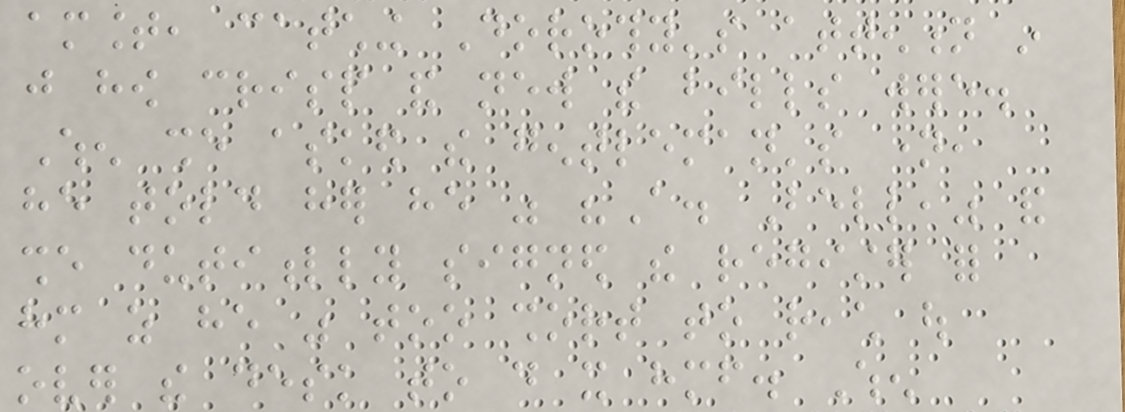amount, catching Dorothy's attention in
just how crisp and new the bills were.
When she asked the gentleman's name,
he told her he was "A. Bell," and
she dutifully signed the register for
him as he was too short to reach out
over the desk to do it himself. When
